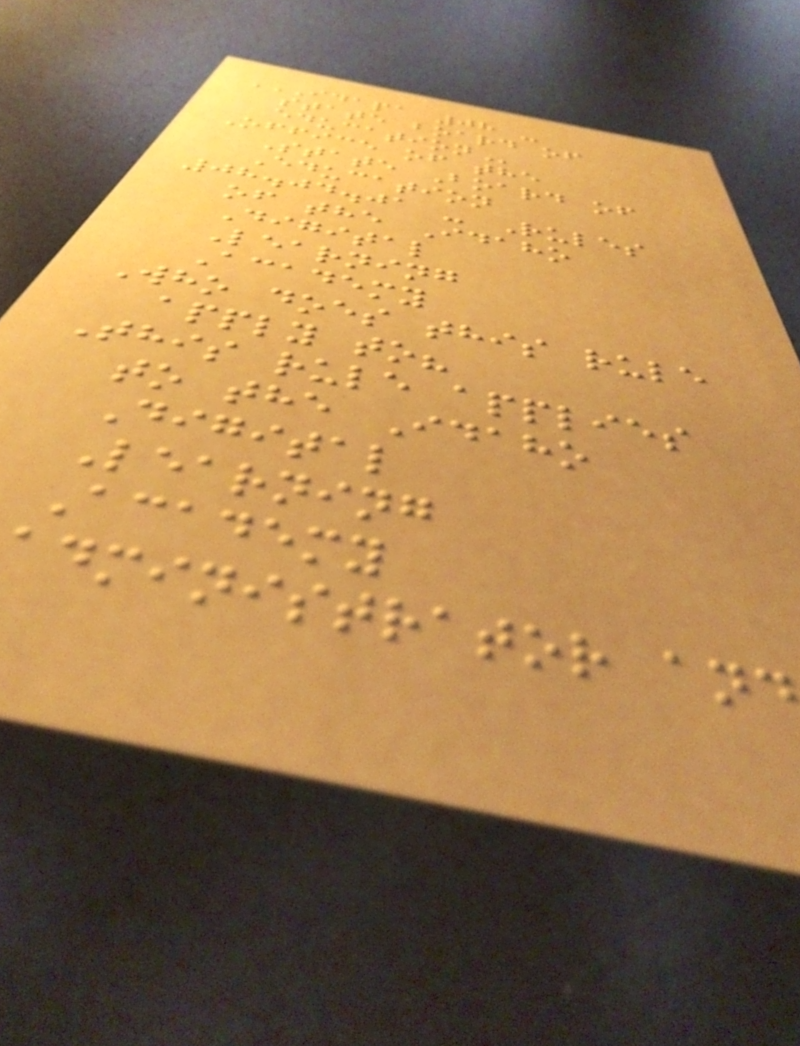IDAPA 08 -
STATE BOARD OF
EDUCATION
Office of the
State Board of
Education
08.04.01 - Rules
of the Idaho
Digital
Learning
Academy
Who does this rule
apply to?
This rule applies
to the Idaho
Digital
Learning
Academy
administrator and
